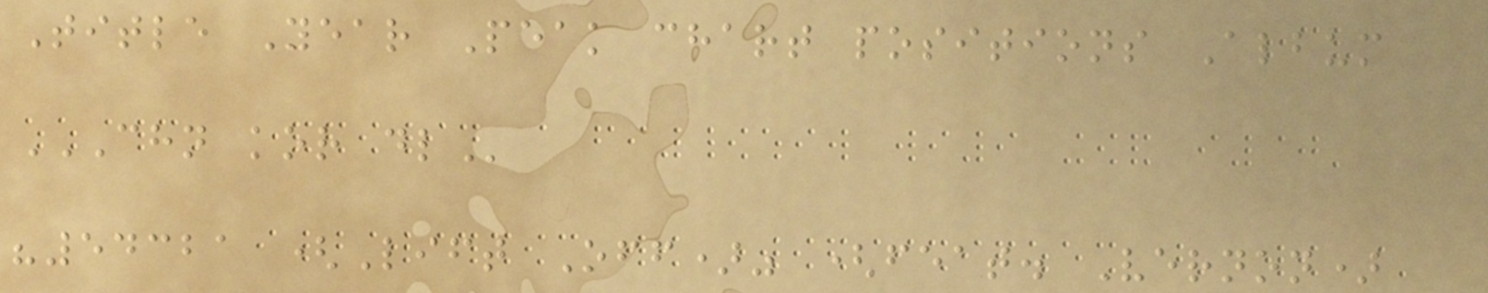Title Year Peak chart positions Album
CHN KOR DL
"54321 (Lift Off)" (feat. Vernon)
